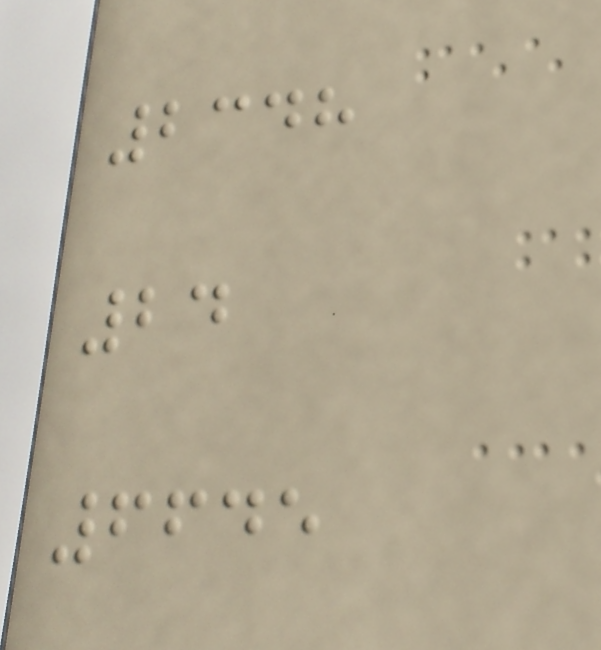2348
24
6645
